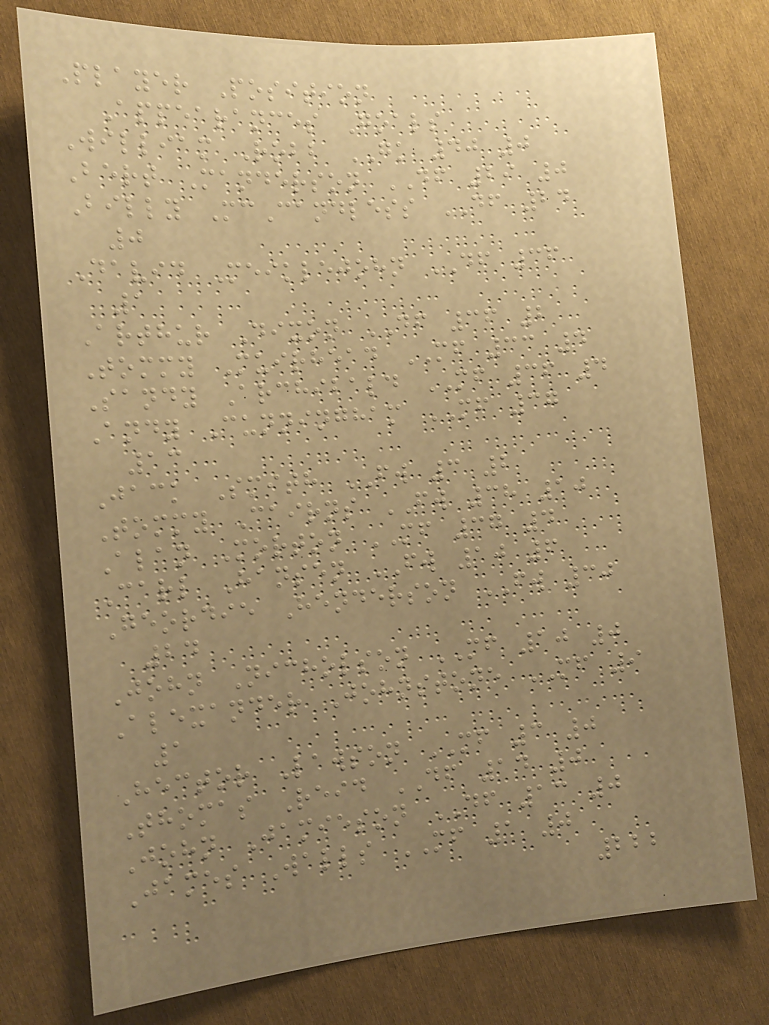Player Position
Appearances Goals
William Robb GK 40 0
Bert Manderson DF 29 0
Billy McCandless DF 24
0
David Meiklejohn DF 36
1
Arthur Dixon DF 36 2
Tommy Muirhead MF 33 4
Sandy Archibald MF 36 4
Andy Cunningham MF 37
13
Jack Smith FW 3 2
Tommy Cairns FW 38 10
Alan Morton MF 37 4
Carl Hansen FW 10 6
Geordie Henderson FW 30
24
John Nicholson MF 10 0
Alexander Johnstone MF 9
1
Hector Lawson MF 3 0
Thomas Reid DF 14 0
John Jamieson DF 13 0
James Walls MF 1 0
222
